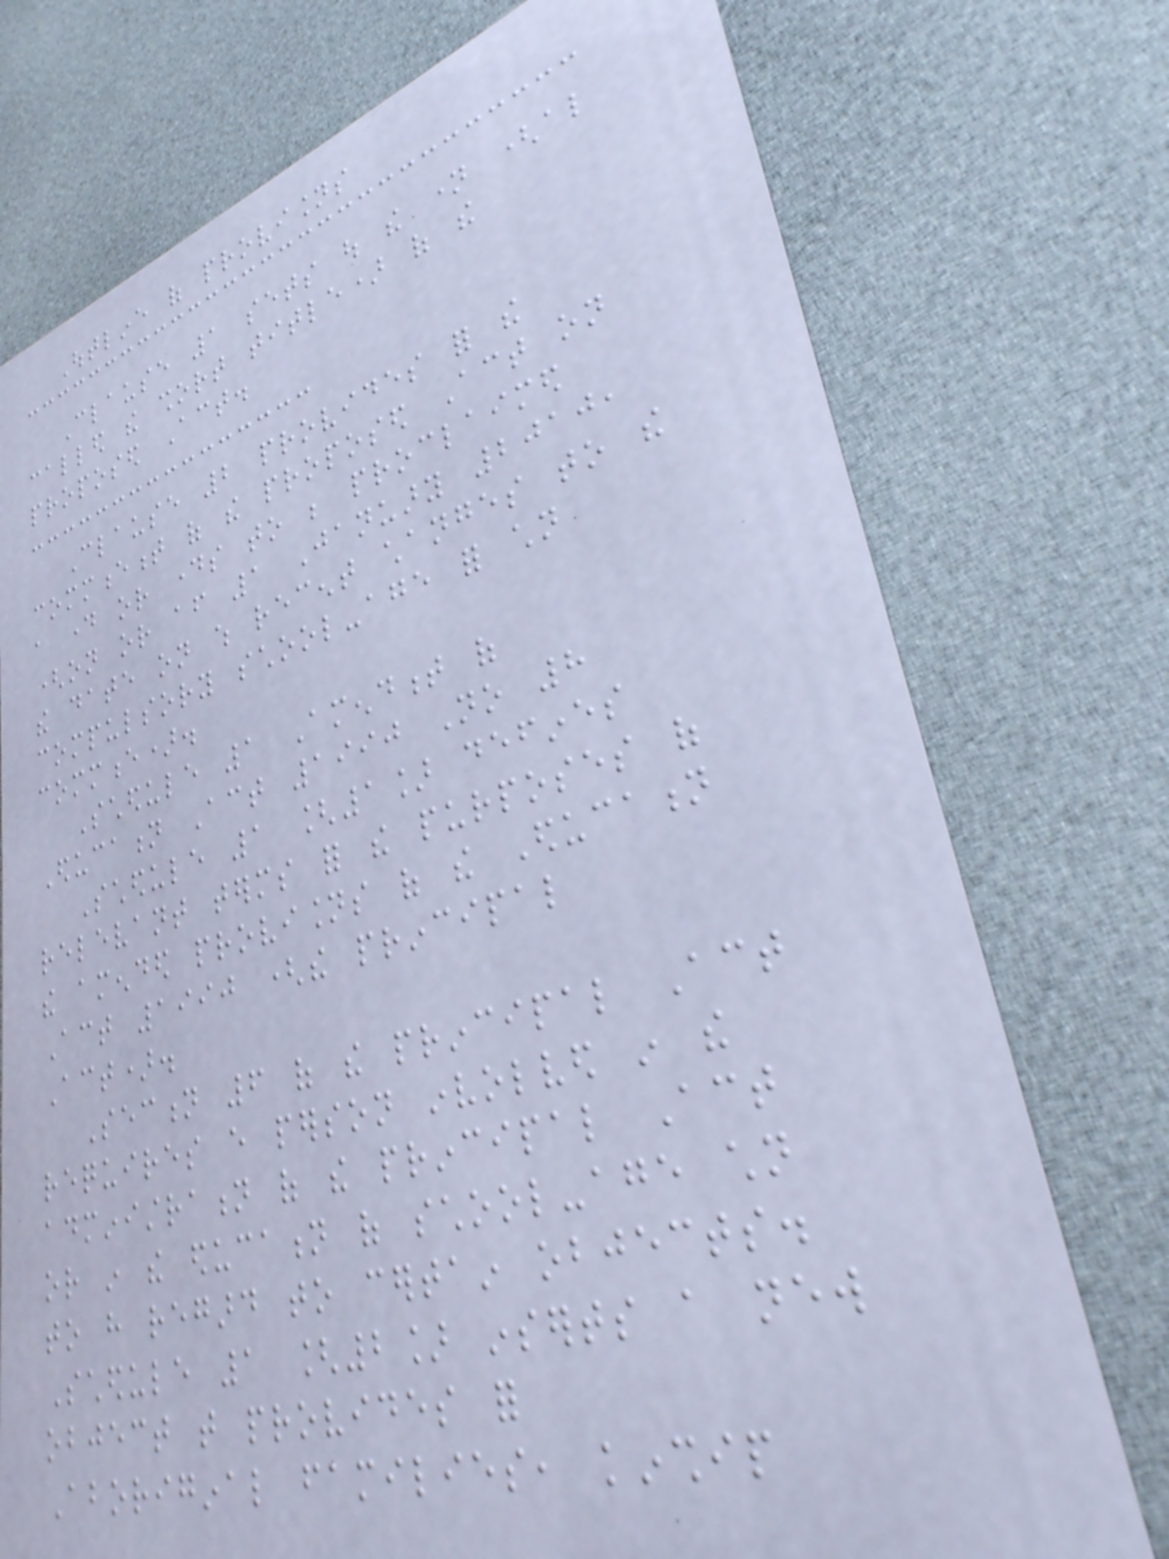Outline of provisions
Clause 1 sets out the name (also
called the short title) of the
proposed Act.
Clause 2 provides for the
commencement of the proposed Act on
a day or days to be proclaimed
(on or after 1 January 2010,
the date on which recent changes to the
compulsory school-age for children
commence).
Schedule 1 Amendment of
Education Act 1990 No 8
Schedule 1 [1] defines
relevant terms for the purposes of
the amended provisions of the Education
Act 1990 (the principal
Act).
Section 6 of the principal Act
requires every person involved in the
administration of the principal Act
or in the education of school-age children
to have regard to certain objects.
Schedule 1 [2] inserts a new
object that provides for
Aboriginal families, kinship
